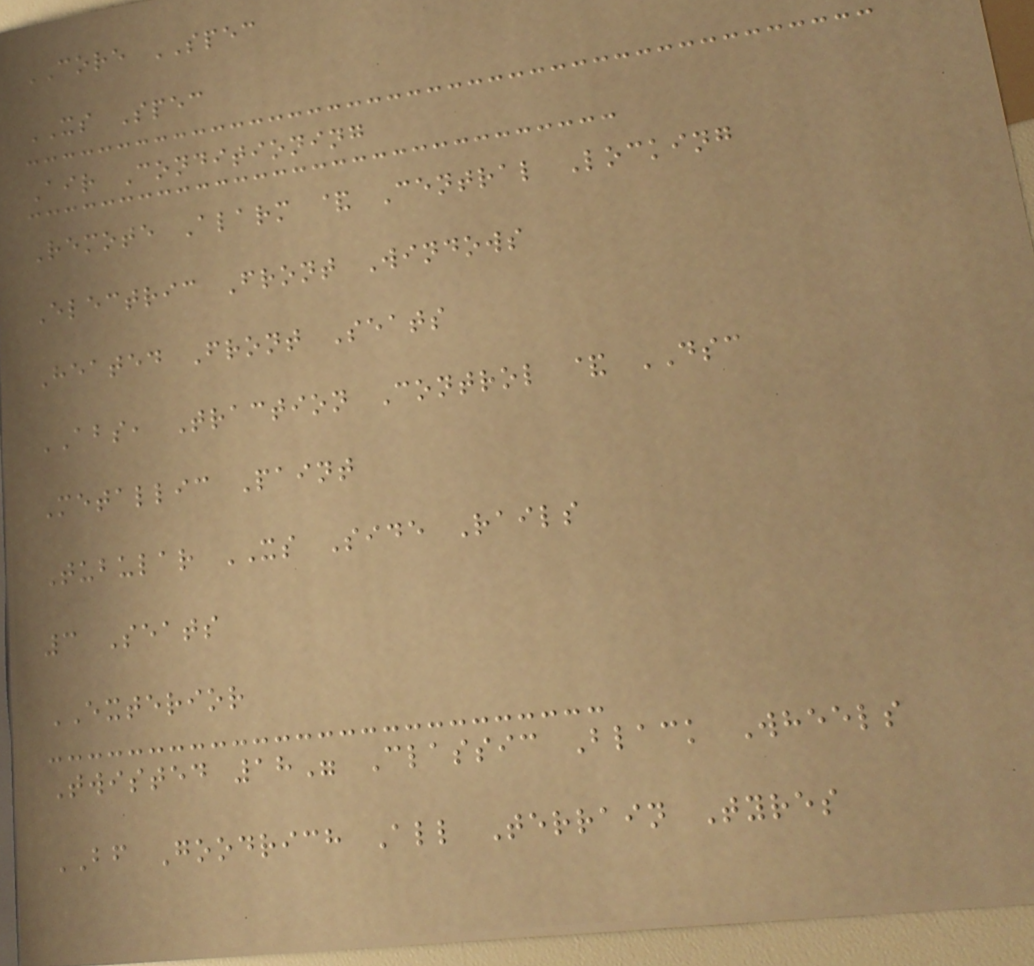CORE SPEC
XS Spec
Air Conditioning
Remote Alarm & Central Locking
Electric Front Windows
Heated Front Seats
ABS, Traction Control & DSC
Metallic Paint
Tubular XS Side Rails
3 Seats
EXTERIOR
Twisted 18" Classic Black Wheels
BF Goodrich All Terrain Tyres
